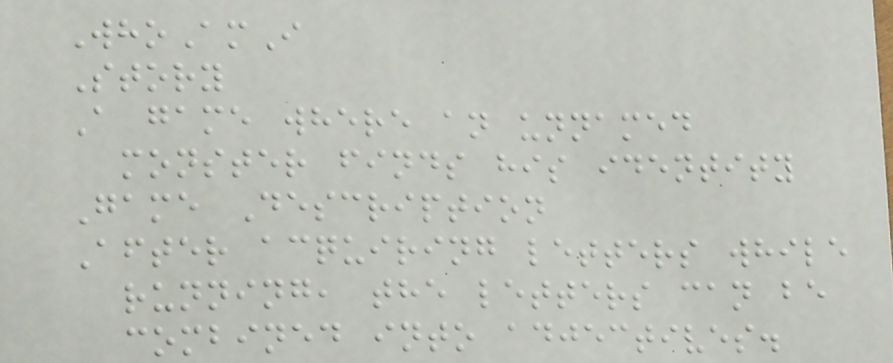WhoAmI
Story
A game where an unnamed
monster finds his identity
Game Description
After acquiring letters while
running, the letters can be
combined into adjectives.
